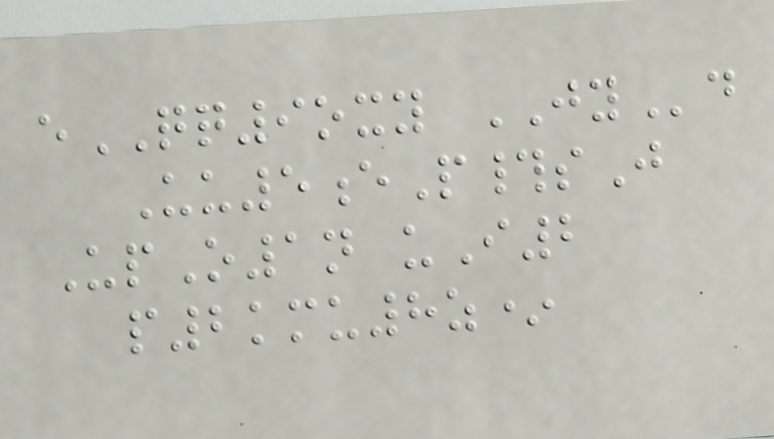eQQ9oxy JYd
Uu5eP#sJ
UpO1n uI2
p2kmu8z*
